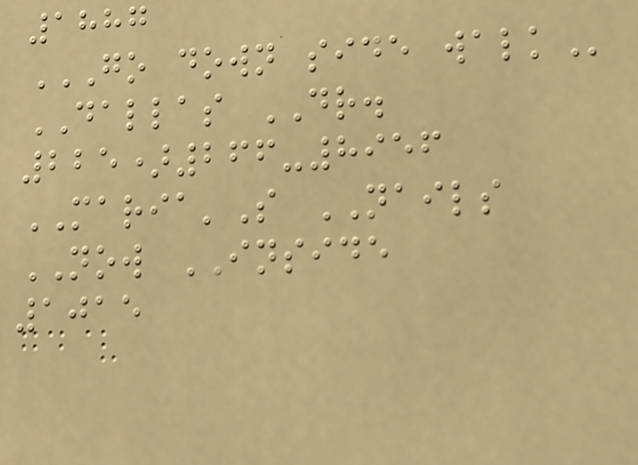1887
GO DOWN SIDE WALK
DALLAS DR.
225)266-8956
MARIA'S NAILS
NOW INSIDE
1015
